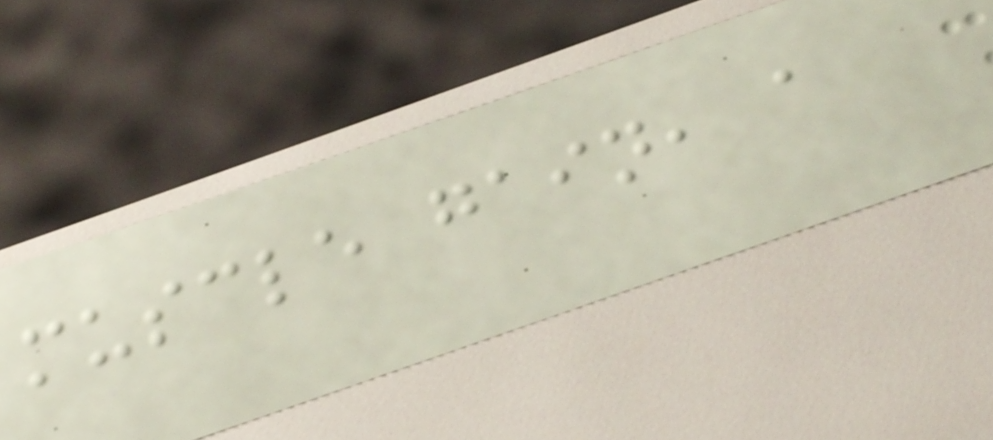muscle gain, a
